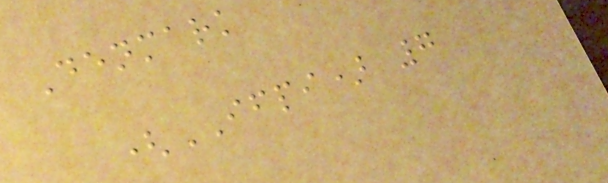Denmark
(IFPI) 7
